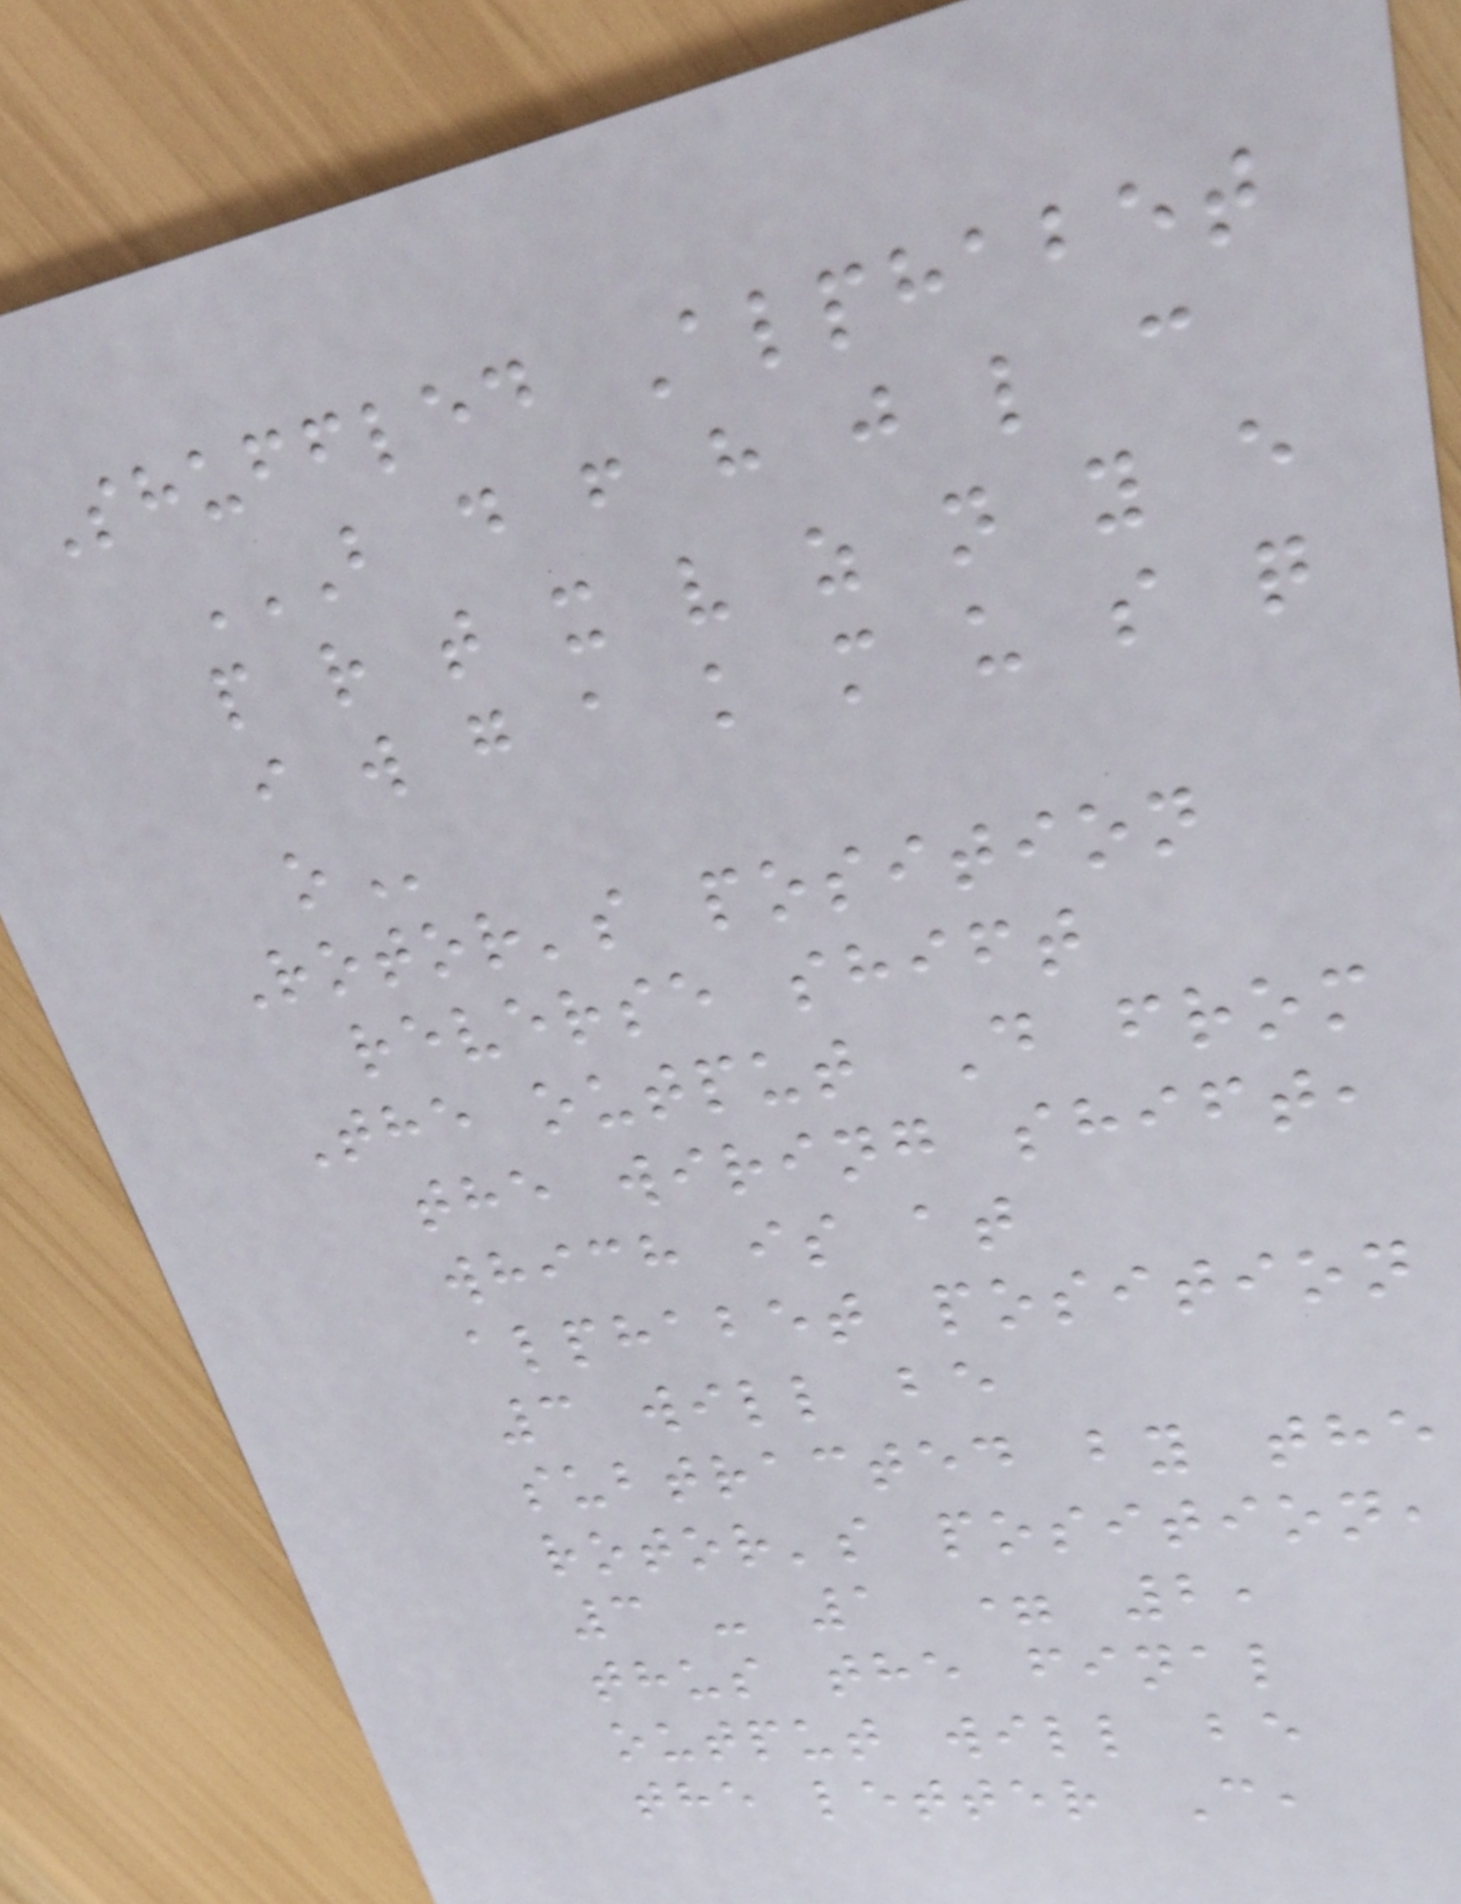Shuffled Alphabet
B D F H J L C
P R T X V Z N Y E
I W G A K M U S Q
O
Rotor's position
reverse shift
The output D from
the wiring shift,
which is at
alphabet position
3 will be
subtracted by the
rotor's position,
3 - 1 = 2,
thus the final
output will be
the letter C,
